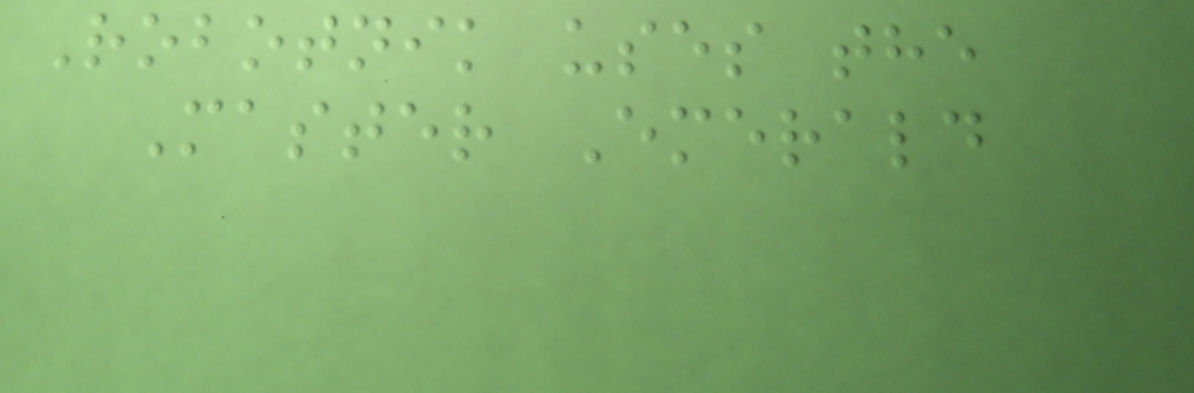Robotnik uses the
Master Emerald
